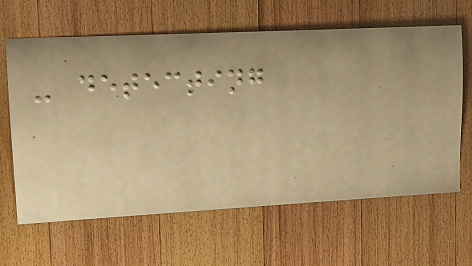- detecting
